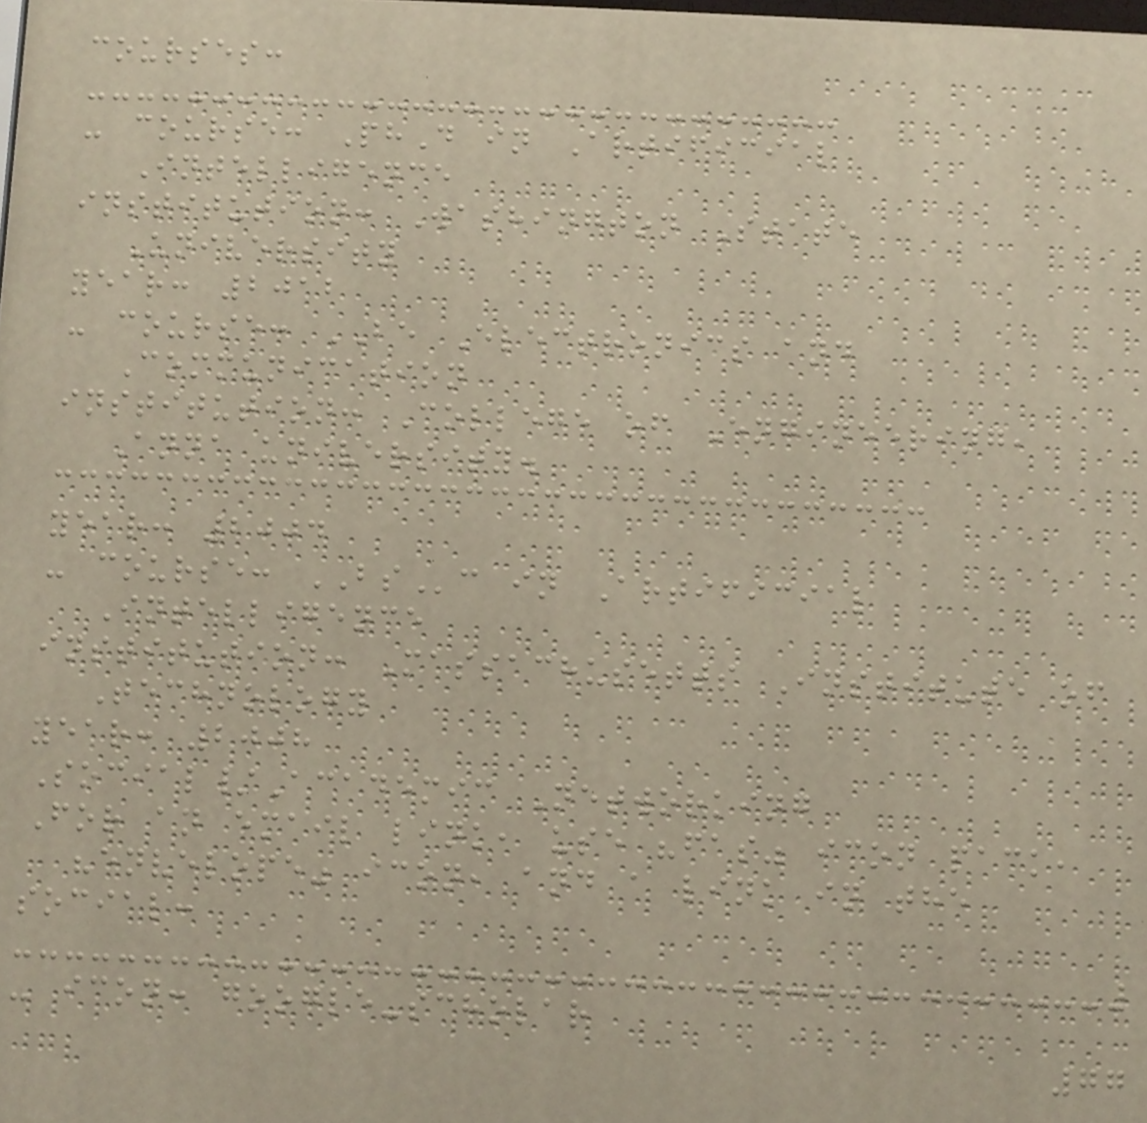courses:
- course: PhD in Artificial
Intelligence
institution: Washington State
University
year: 2012
- course: BE Electronics and
Communication
institution: College of Engineering,
Anna university.
year: 2004
- course: BSc in Artificial
Intelligence
institution: Massachusetts Institute of
Technology
year: 2008
Social/Academic Networking
For an email link, use "fas" icon pack,
"envelope" icon, and a link in the
social:
- icon: google-scholar
77
